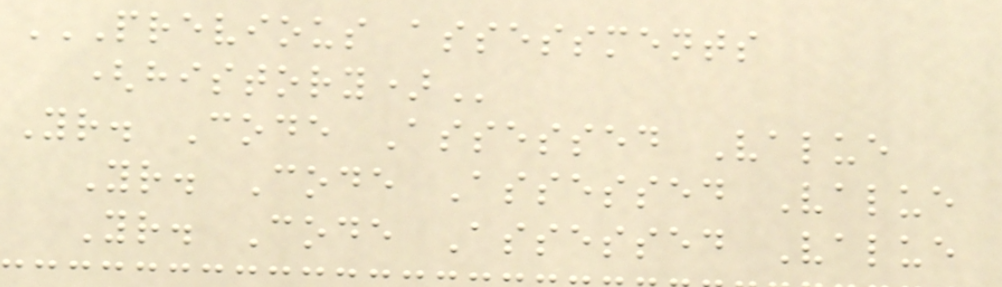PREVIOUS ASSESSMENTS
(HISTORY)
Yr. Code Assessed Value
Yr. Code Assessed Value
Yr. Code Assessed Value
